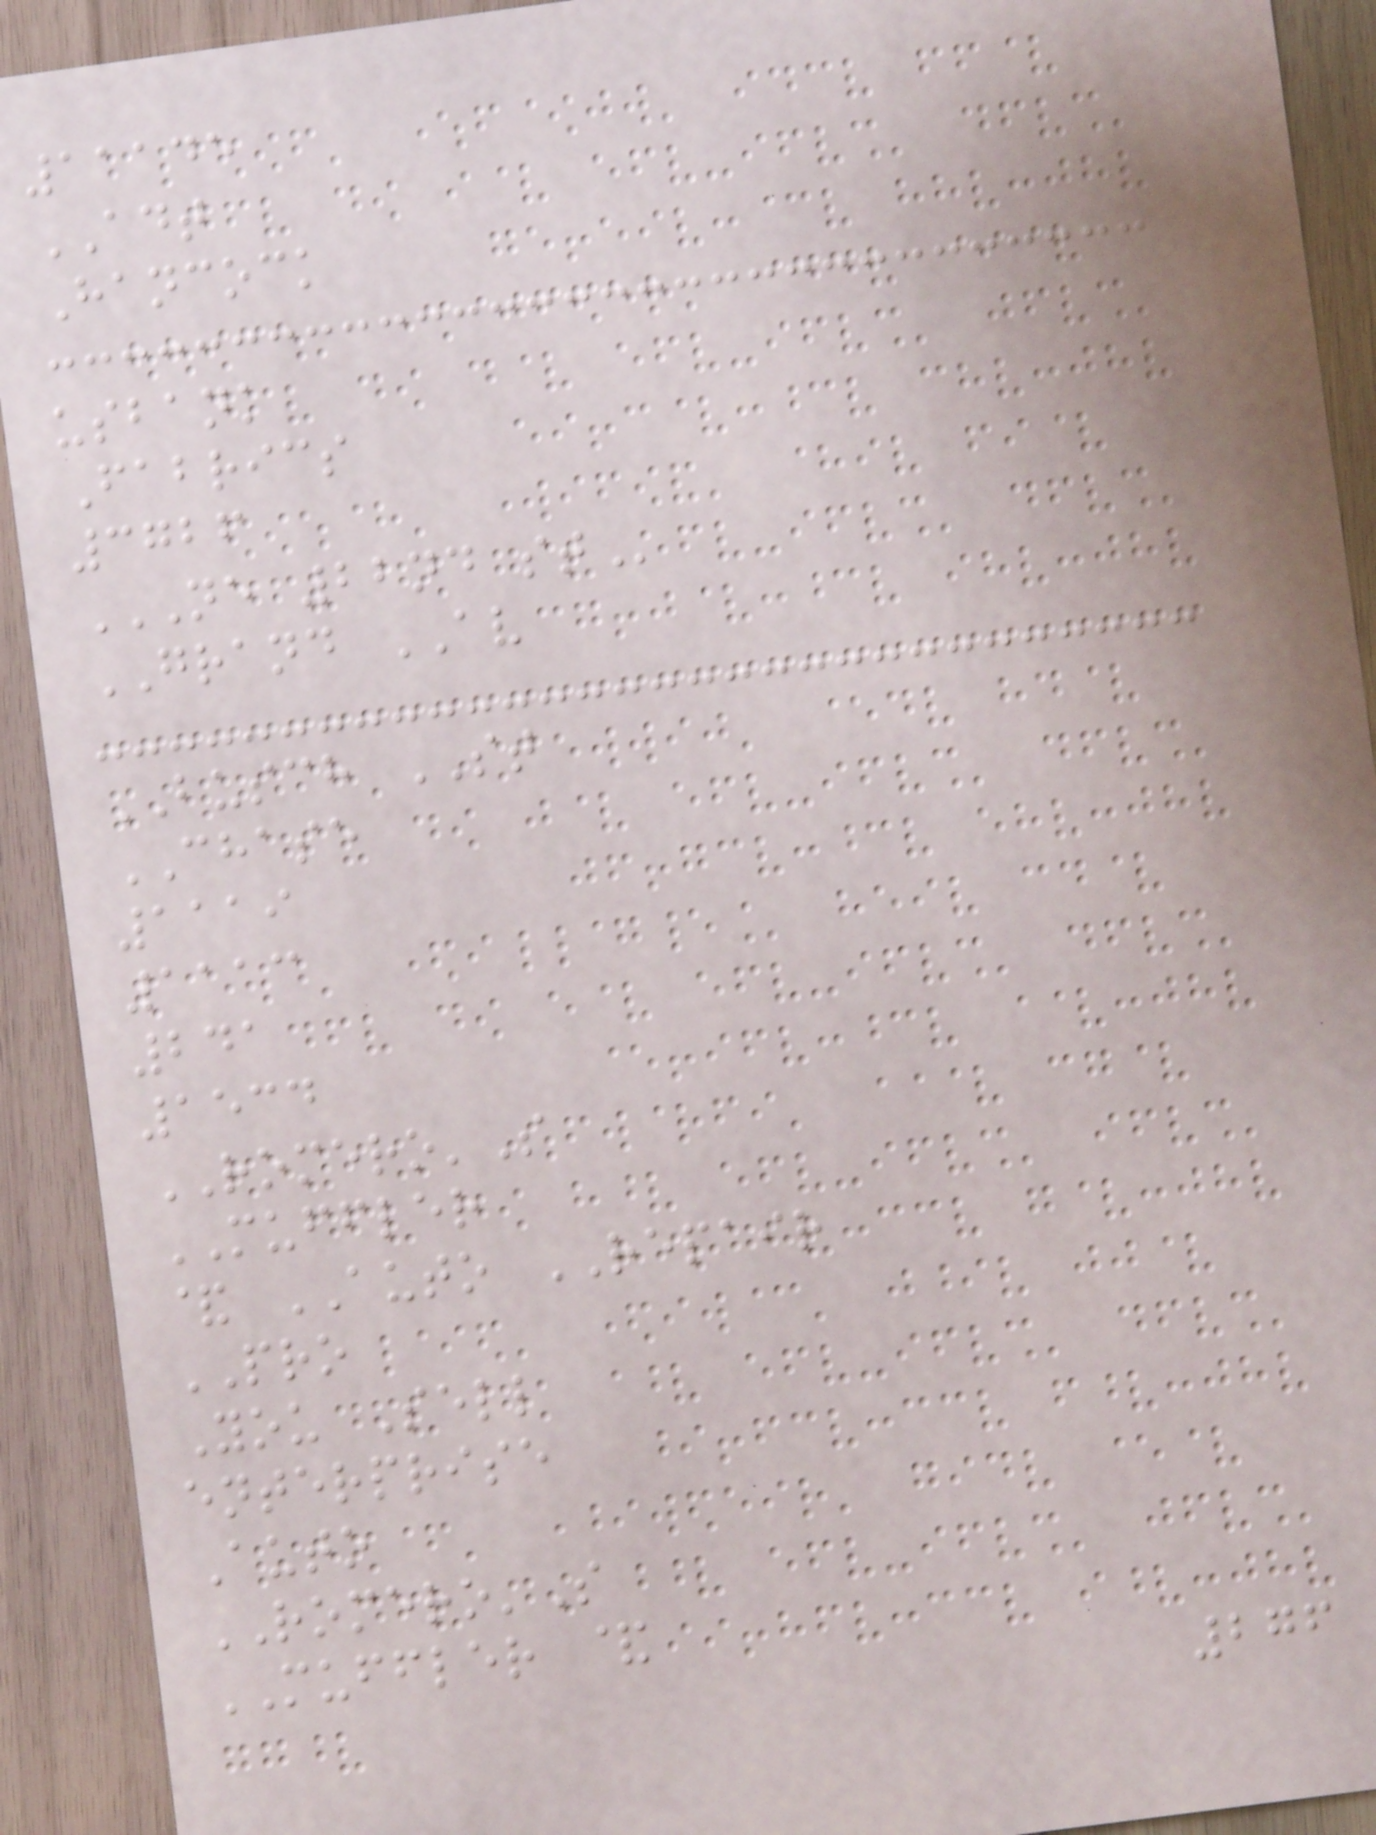11145
ADT
Hancock
usbank
Fabrics
3726
NE 22ND ST
GRAND AV
BUSCH ST
CHASE
1119
1113
241
1534
ROMERO'S
MUFFLER
& AUTO REPAIR
PRO
You Sell
enterprise
Auto
ROMERO'S
MUFFLER &
276
